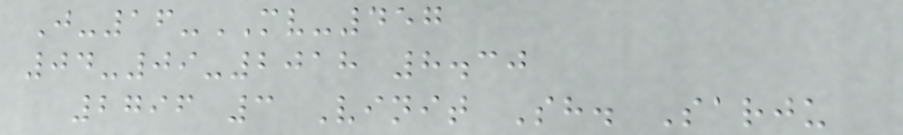J-16-MV-457
04-09-2018 8.30
2796 3 Vinit Sh. Sarju
